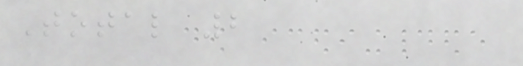Total 2
